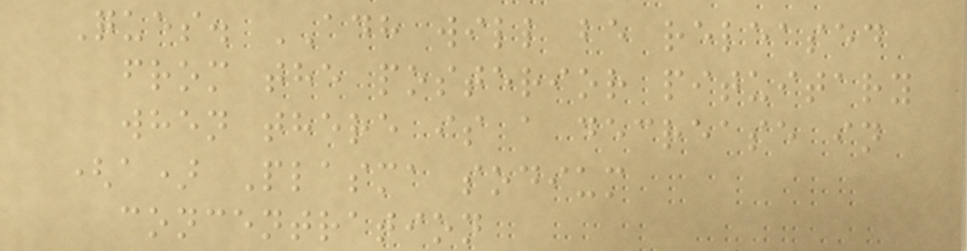Ques. ADH will be released
from the posterior pituitary
when there is a decrease in
(a) Plasma sodium
concentration
